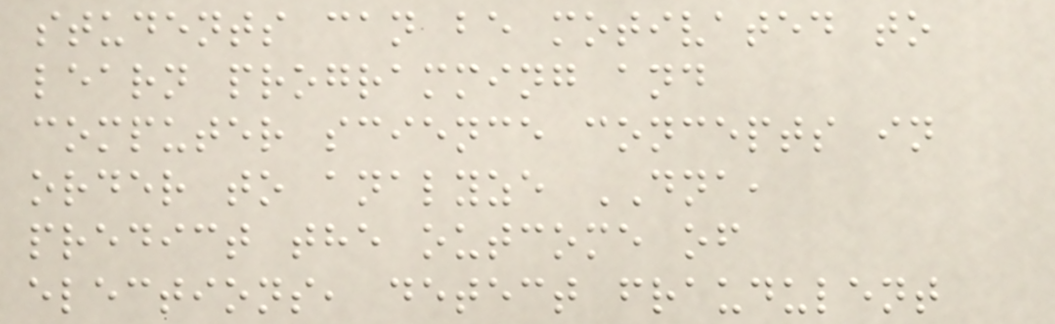students can be motivated to
learn programming and
computer science concepts in
order to analyze DNA,
predict the outcome of
elections, detect fraudulent
